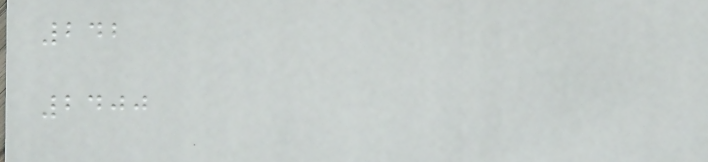242
2400
